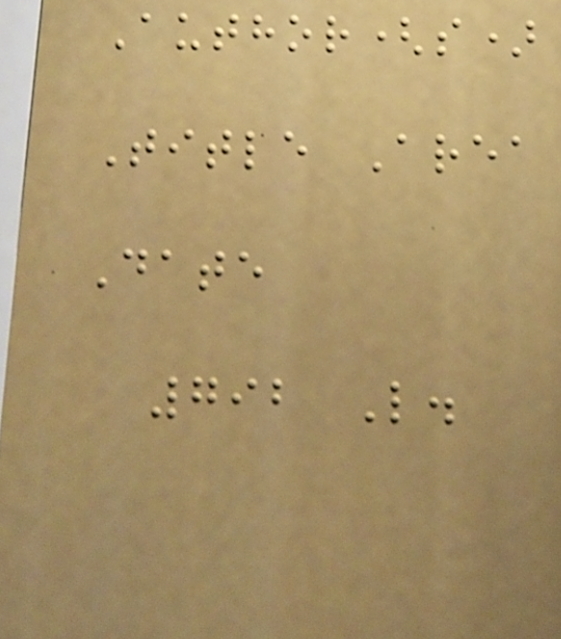Author(s)
Title Area
Date
792 L.
